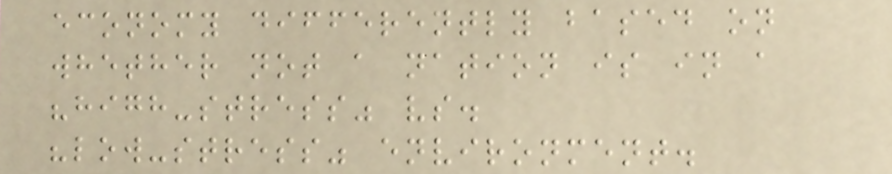economy differently based on
whether not a nation is in a
"high-stress" vs.
"low-stress" environment.
